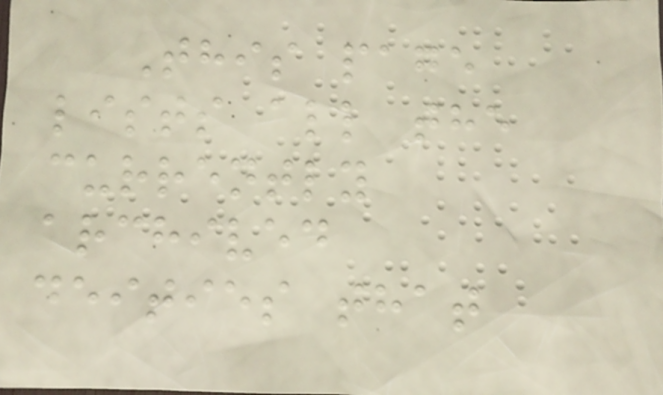This page
lists all the
currently
archived
deities that
